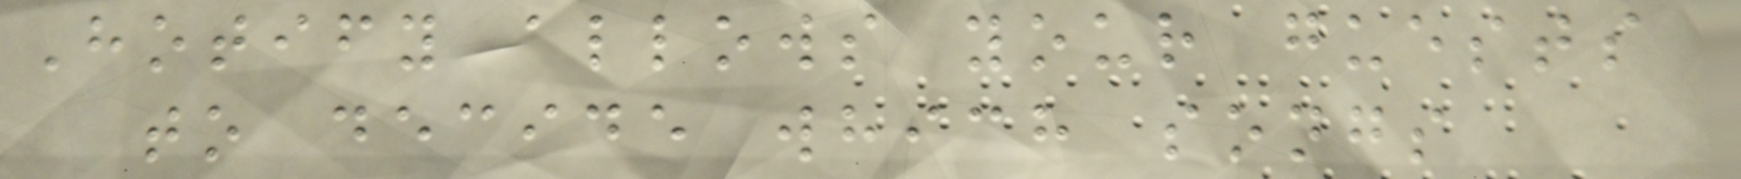Hotify allows your guests
to decide which songs
